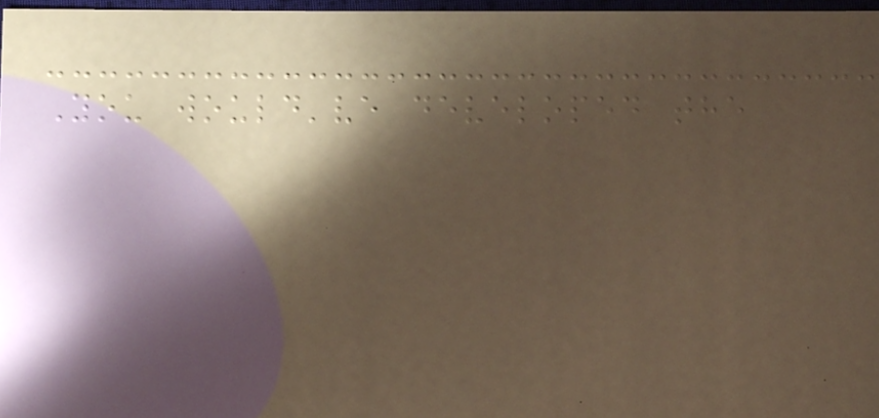You would've developed the
